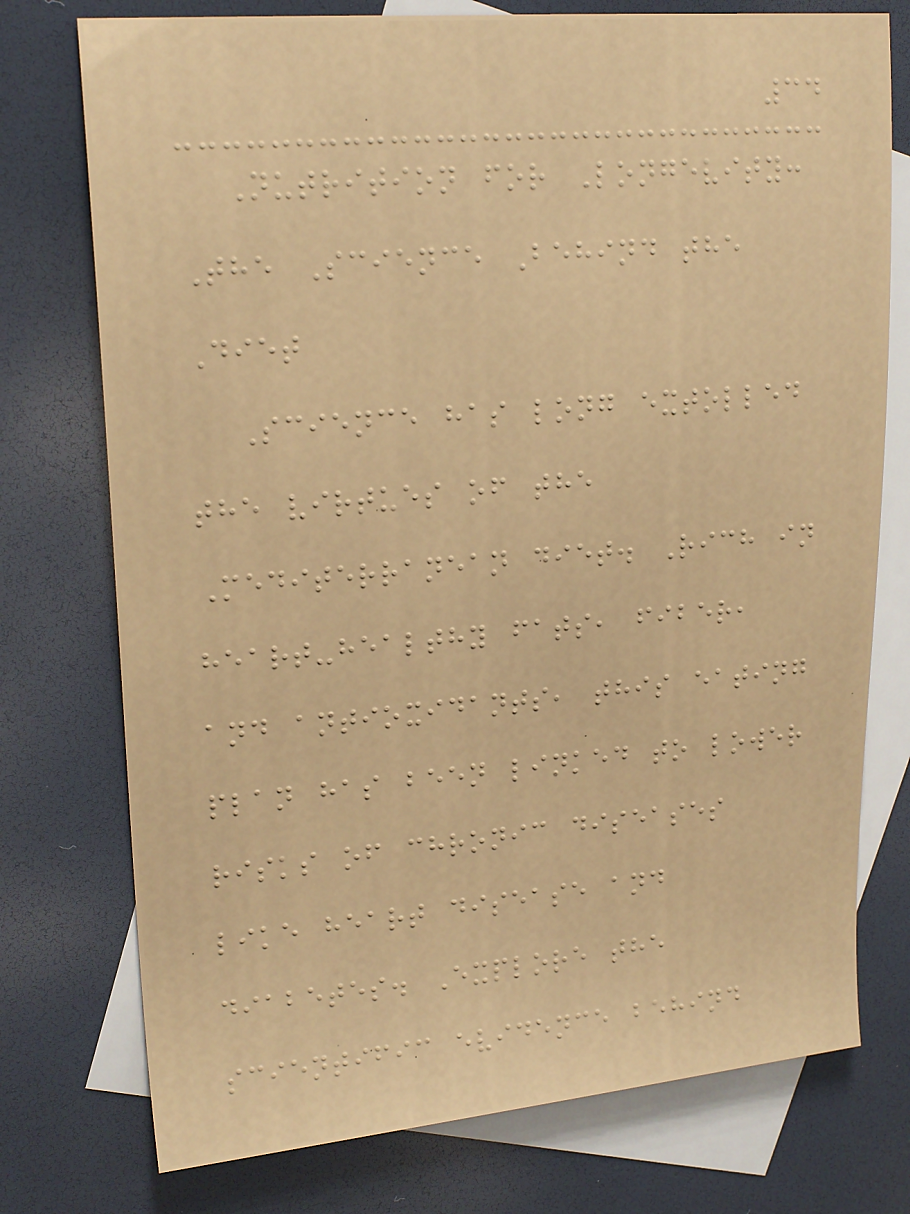34
Nutrition for Longevity:
The Science Behind the
Diet
Science has long extolled
the virtues of the
Mediterranean diet. Rich in
heart-healthy fats, fiber,
and antioxidants, this eating
plan has been linked to lower
risks of chronic diseases
like heart disease and
diabetes. Explore the
scientific evidence behind
